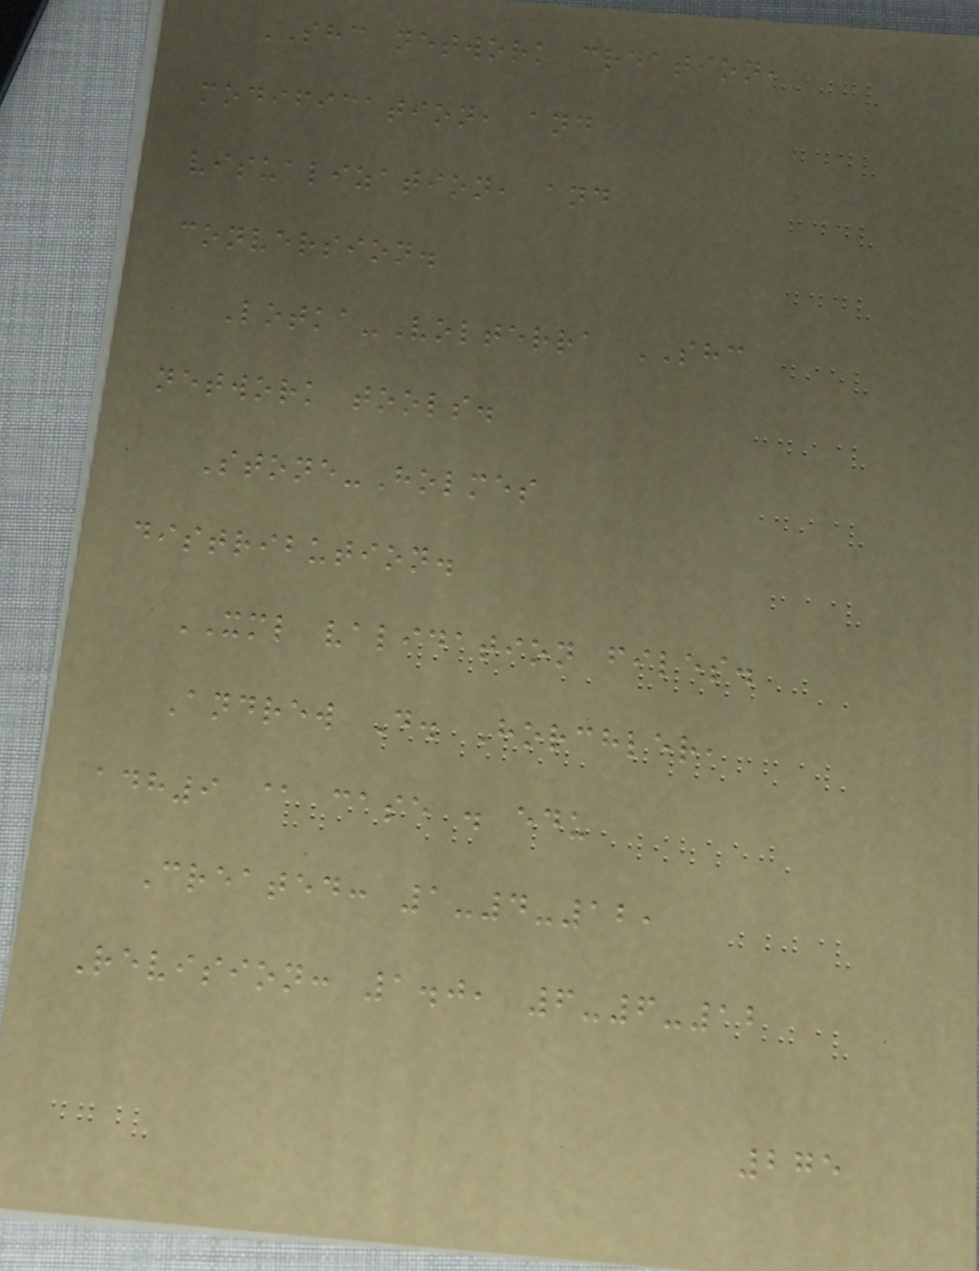SHC network creation,
modification, and
visualization, and
conversion.
Lotka-Volterra SHC
network tools.
Stone-Holmes
distribution.
XML validation files.
Andrew D. Horchler,
adh9 @ case . edu
Created: 1-4-12,
Revision: 1.0, 6-6-12
275
